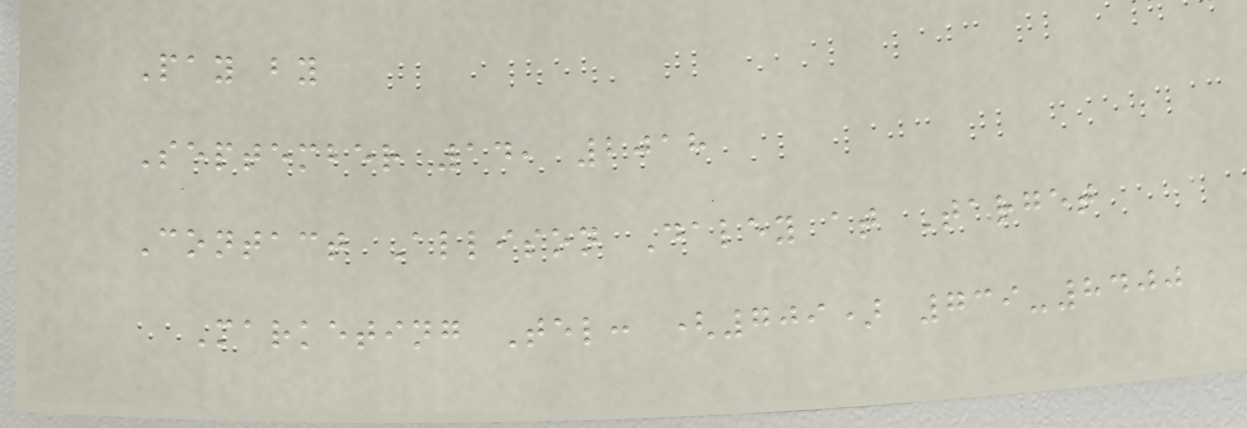Pay by
September 14, 2018
Contact Allison Daley at Target
Marketing Tel: (709) 739-8400
